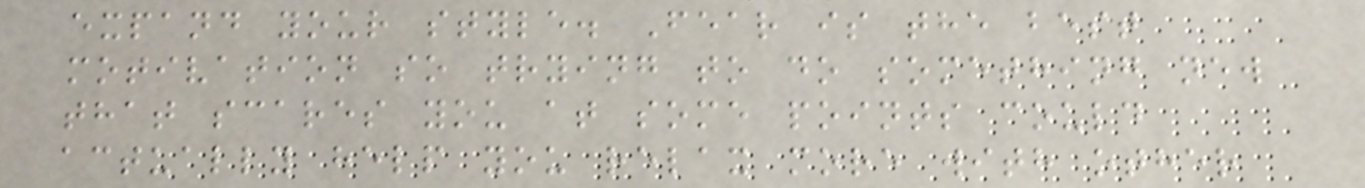expand your style. Fear is the best
motivation so trying to do something new
that scares you at some points could
actually help you relax more with other
